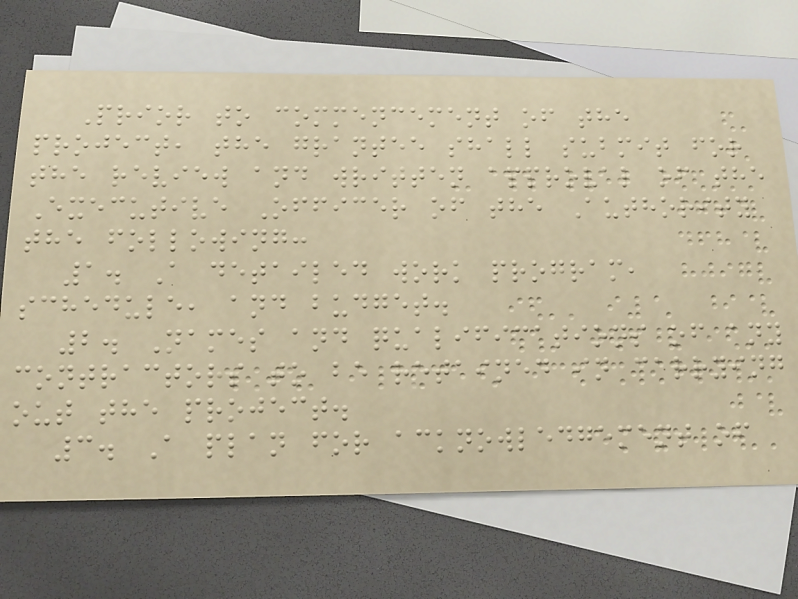Prior to commencement of the
project, the grantee shall submit for
the review and written approval of the
Executive Officer of the Authority
the following:
1. A detailed work program,
schedule, and budget.
2. Names and qualifications of any
contractors to be retained in carrying
out the project.
3. A plan for acknowledgement of
